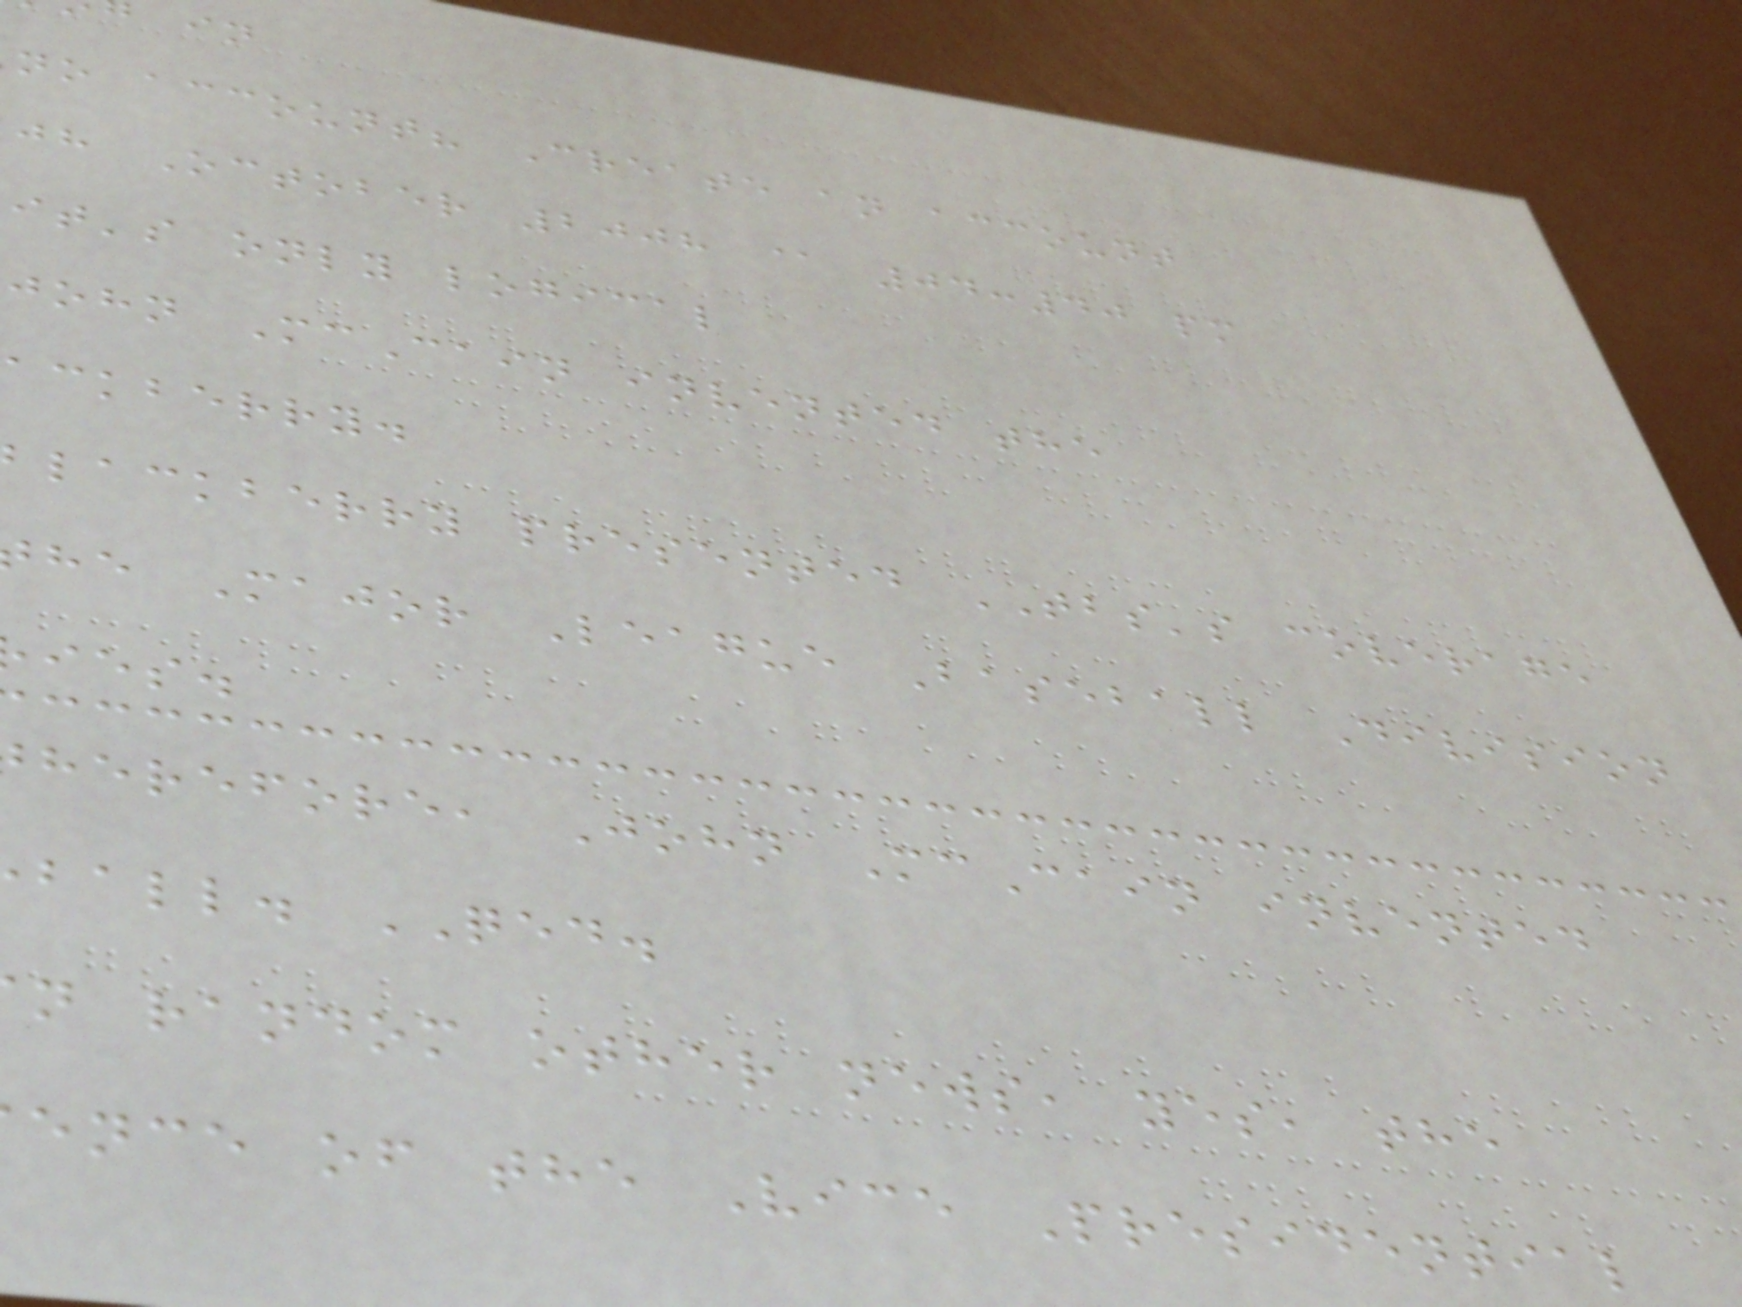no account? Create an account
jh October 2008 @ 04:40 pm
it's only logical
john McCain invented the
ackberry.
lackberry presented TBS's coverage
he Major League Baseball Division
ies.
herefore, John McCain invented
ball. QED.
n random other news, yes, the
ence of the Vice Presidential
